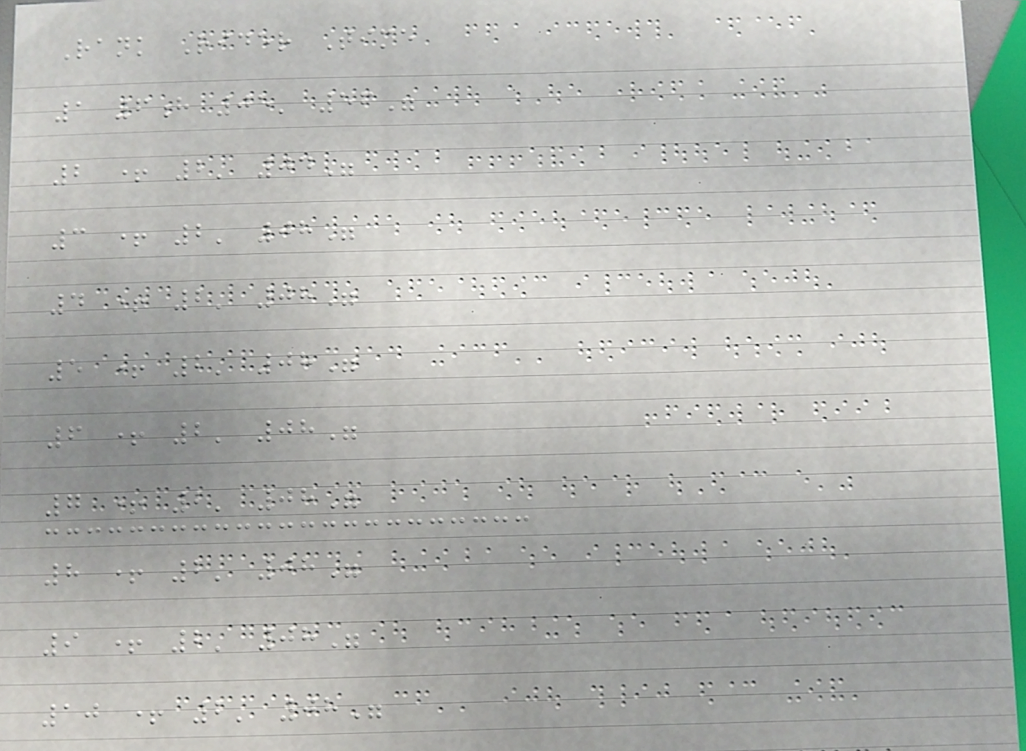Rank Rider Time
1 6h 05' 56"
2 + 2' 04"
3 + 2' 08"
4 + 2' 08"
5 + 2' 08"
6 + 2' 08"
7 + 2' 08"
8 + 2' 08"
9 + 2' 08"
10 + 2' 08"
